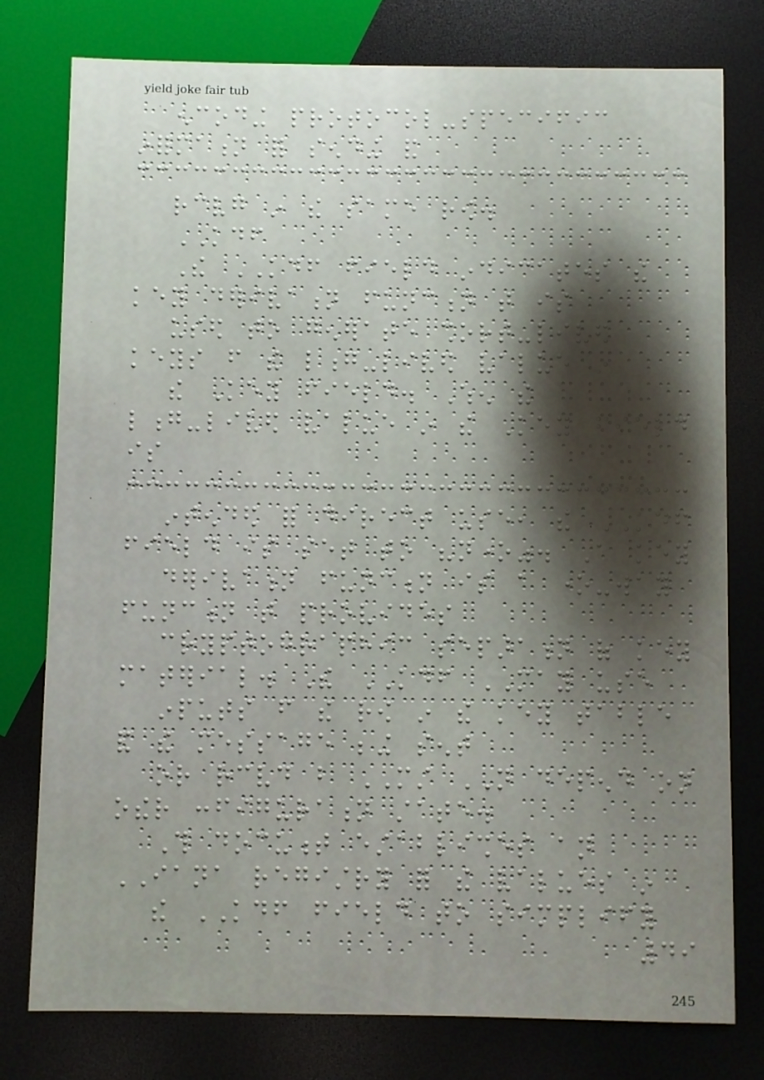encoding protocol-specific
information for sending and
receiving in the same row.
KDF
The KDF field indicates the
key derivation function that is
used to generate short-lived
keys from the long-lived value in
the Key field. When the
long-lived value in the Key field
is
intended for direct use, the KDF
field is set to "none". A key
derivation function is a one-way
function that provides
cryptographic separation of key
material. The KDF MAY use
inputs from the row in the key table
and the message being sent
or received but MUST NOT depend on
other configuration state.
This document establishes an
IANA registry for the values in
the KDF field to simplify
49
